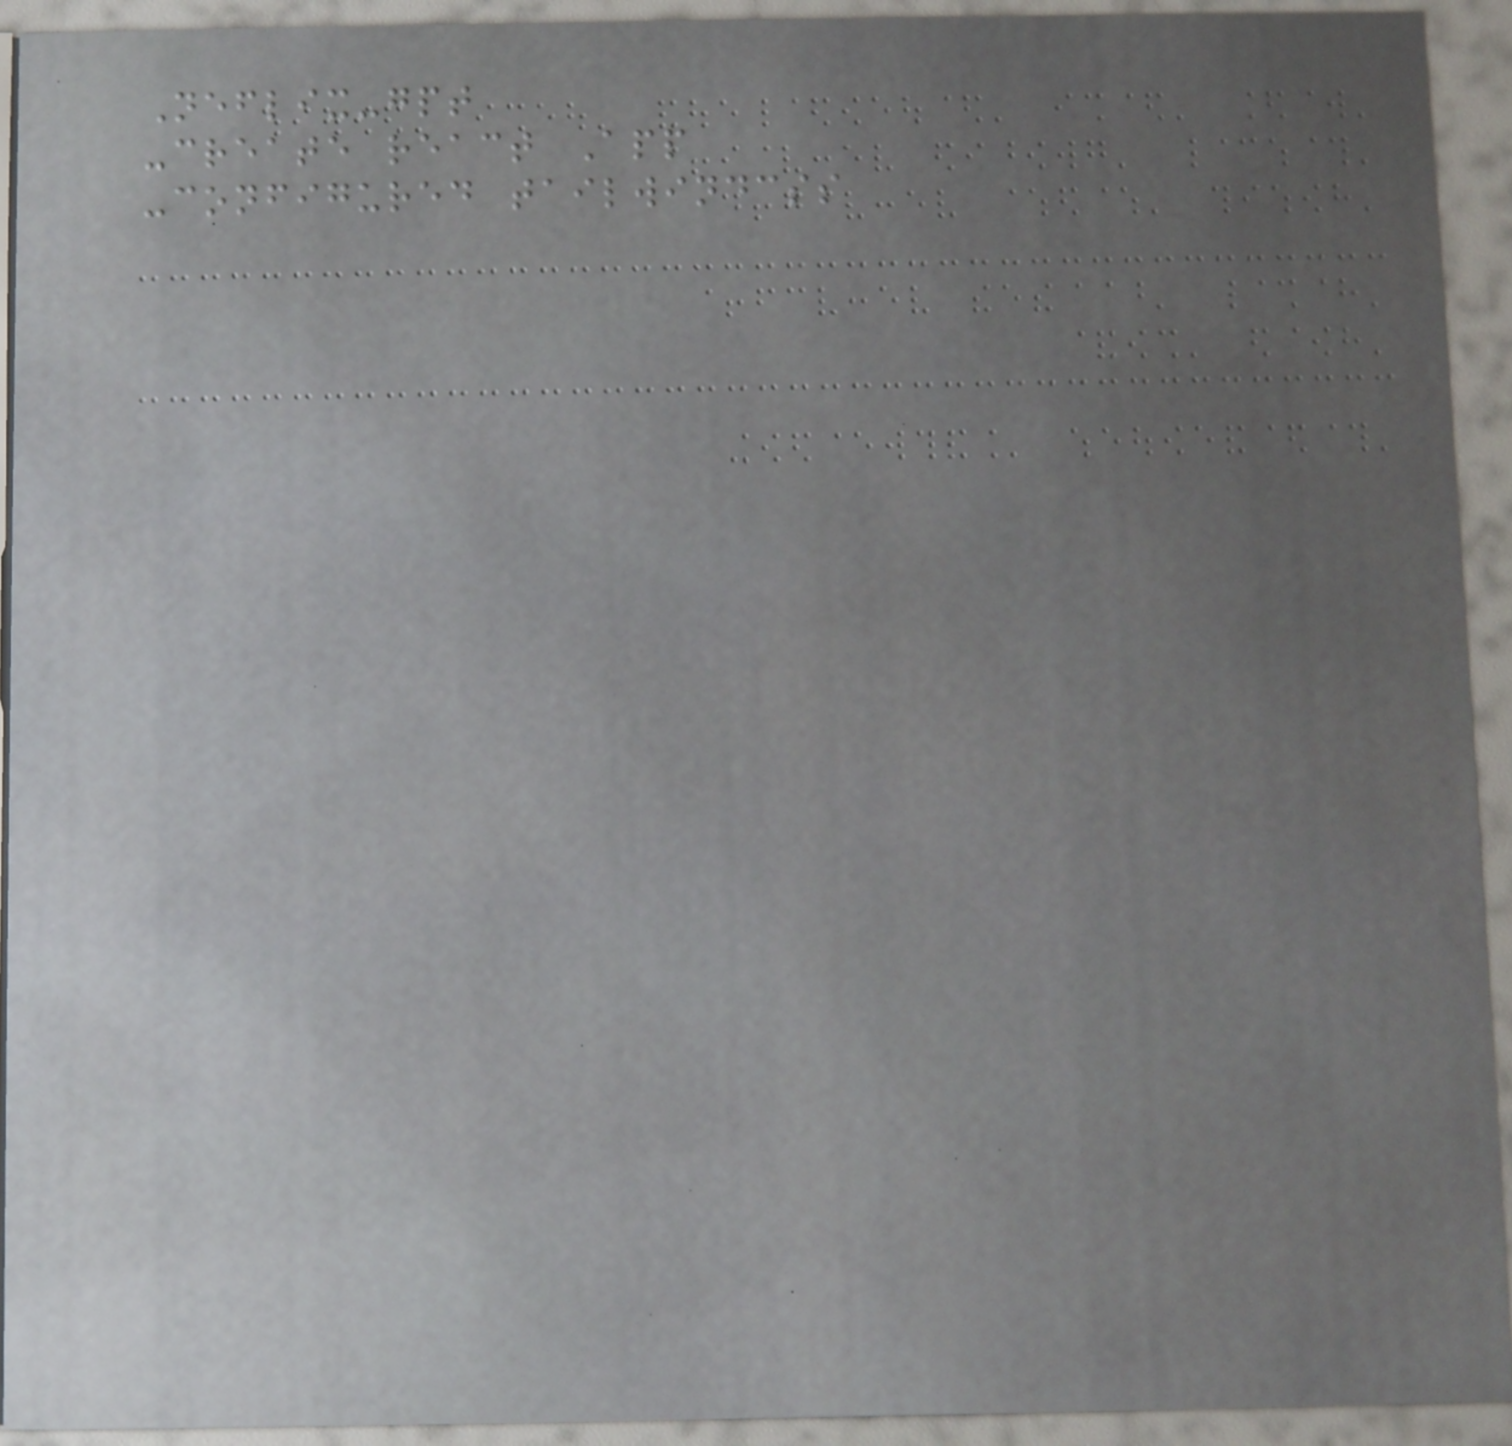Neflix-gpt
-create react App
-configured tailwindcss
